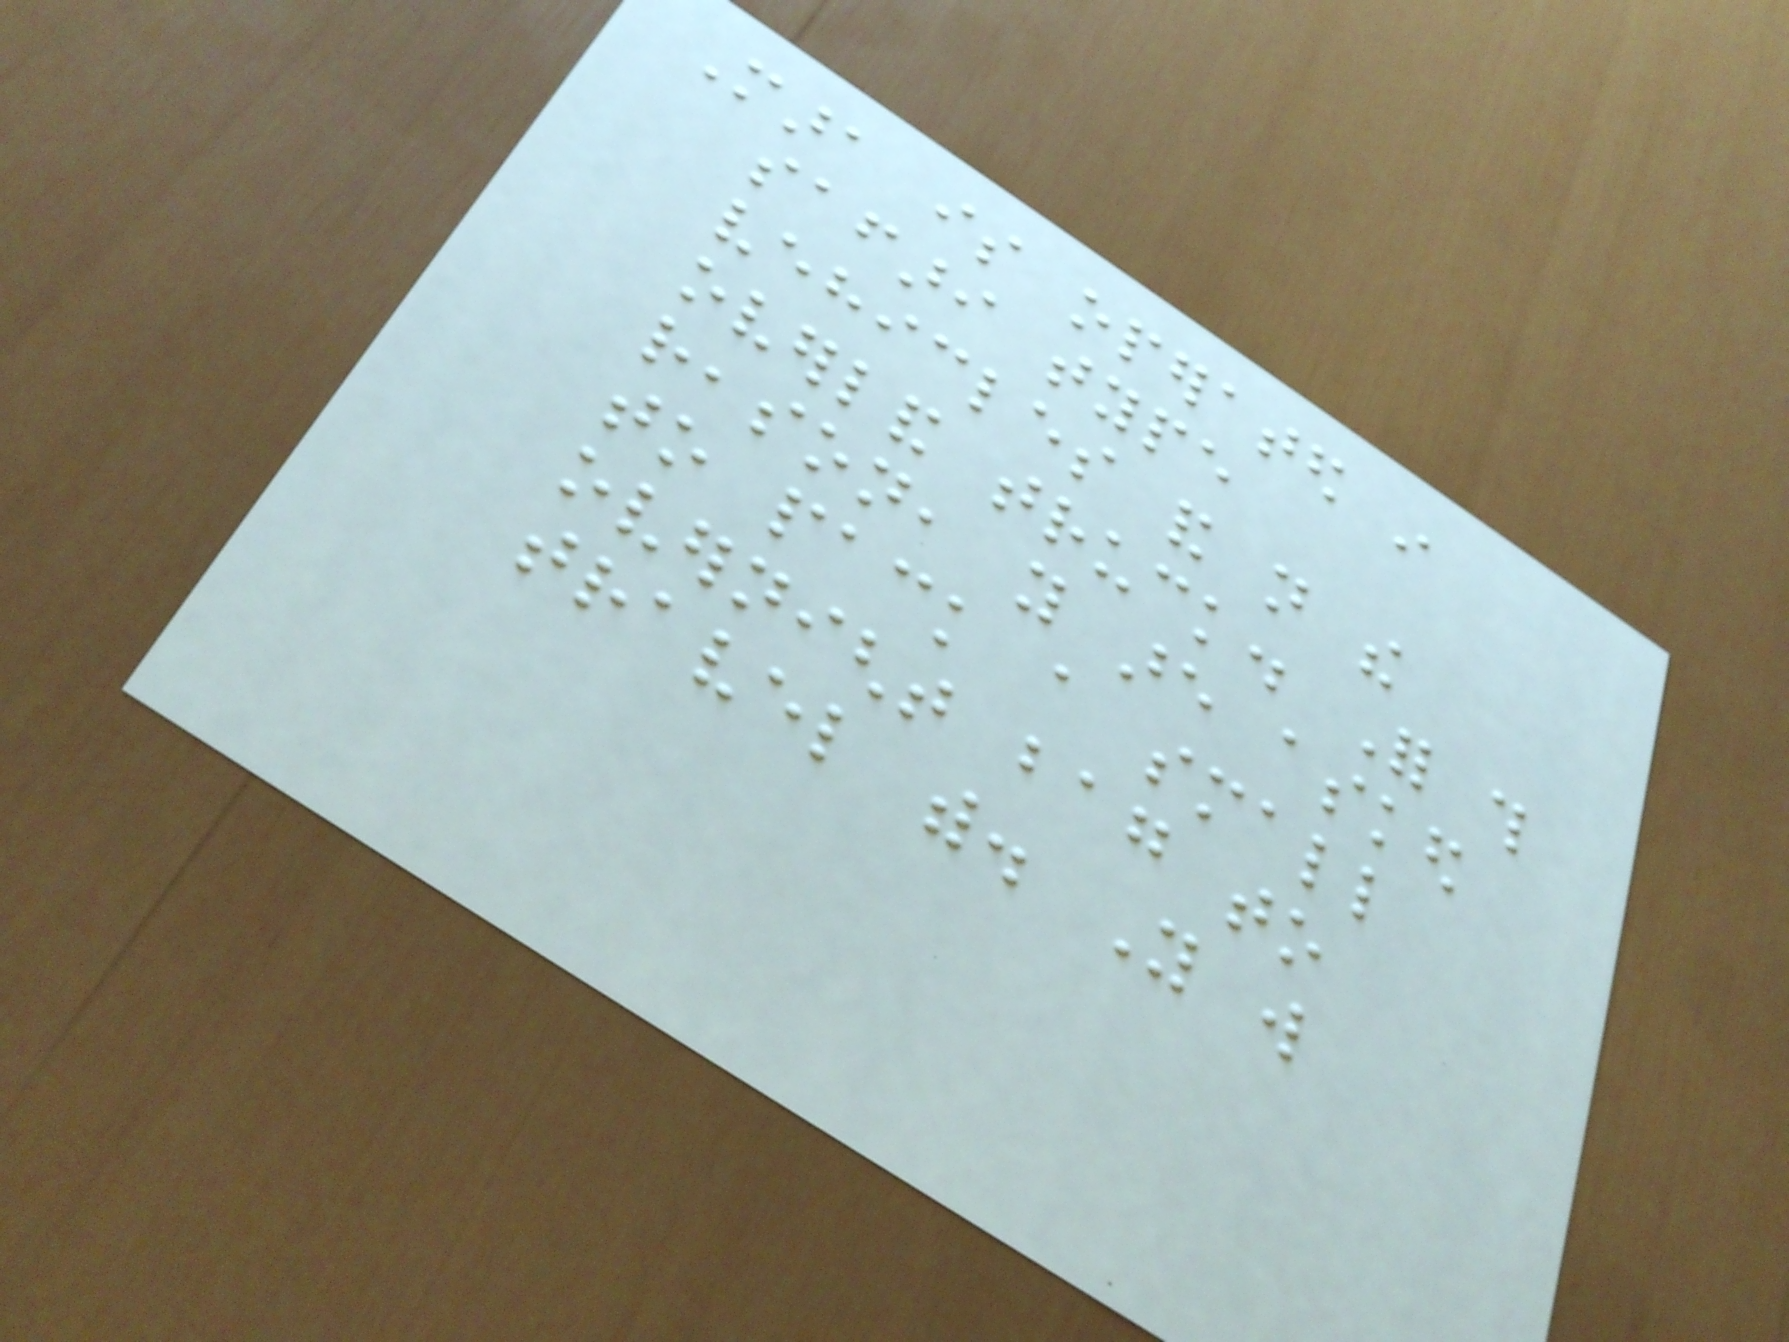Mara is operated in
safari type
vehicles and not the
overland truck. For this
reason, you are asked
to pack a small
overnight bag to
travel with. You will
